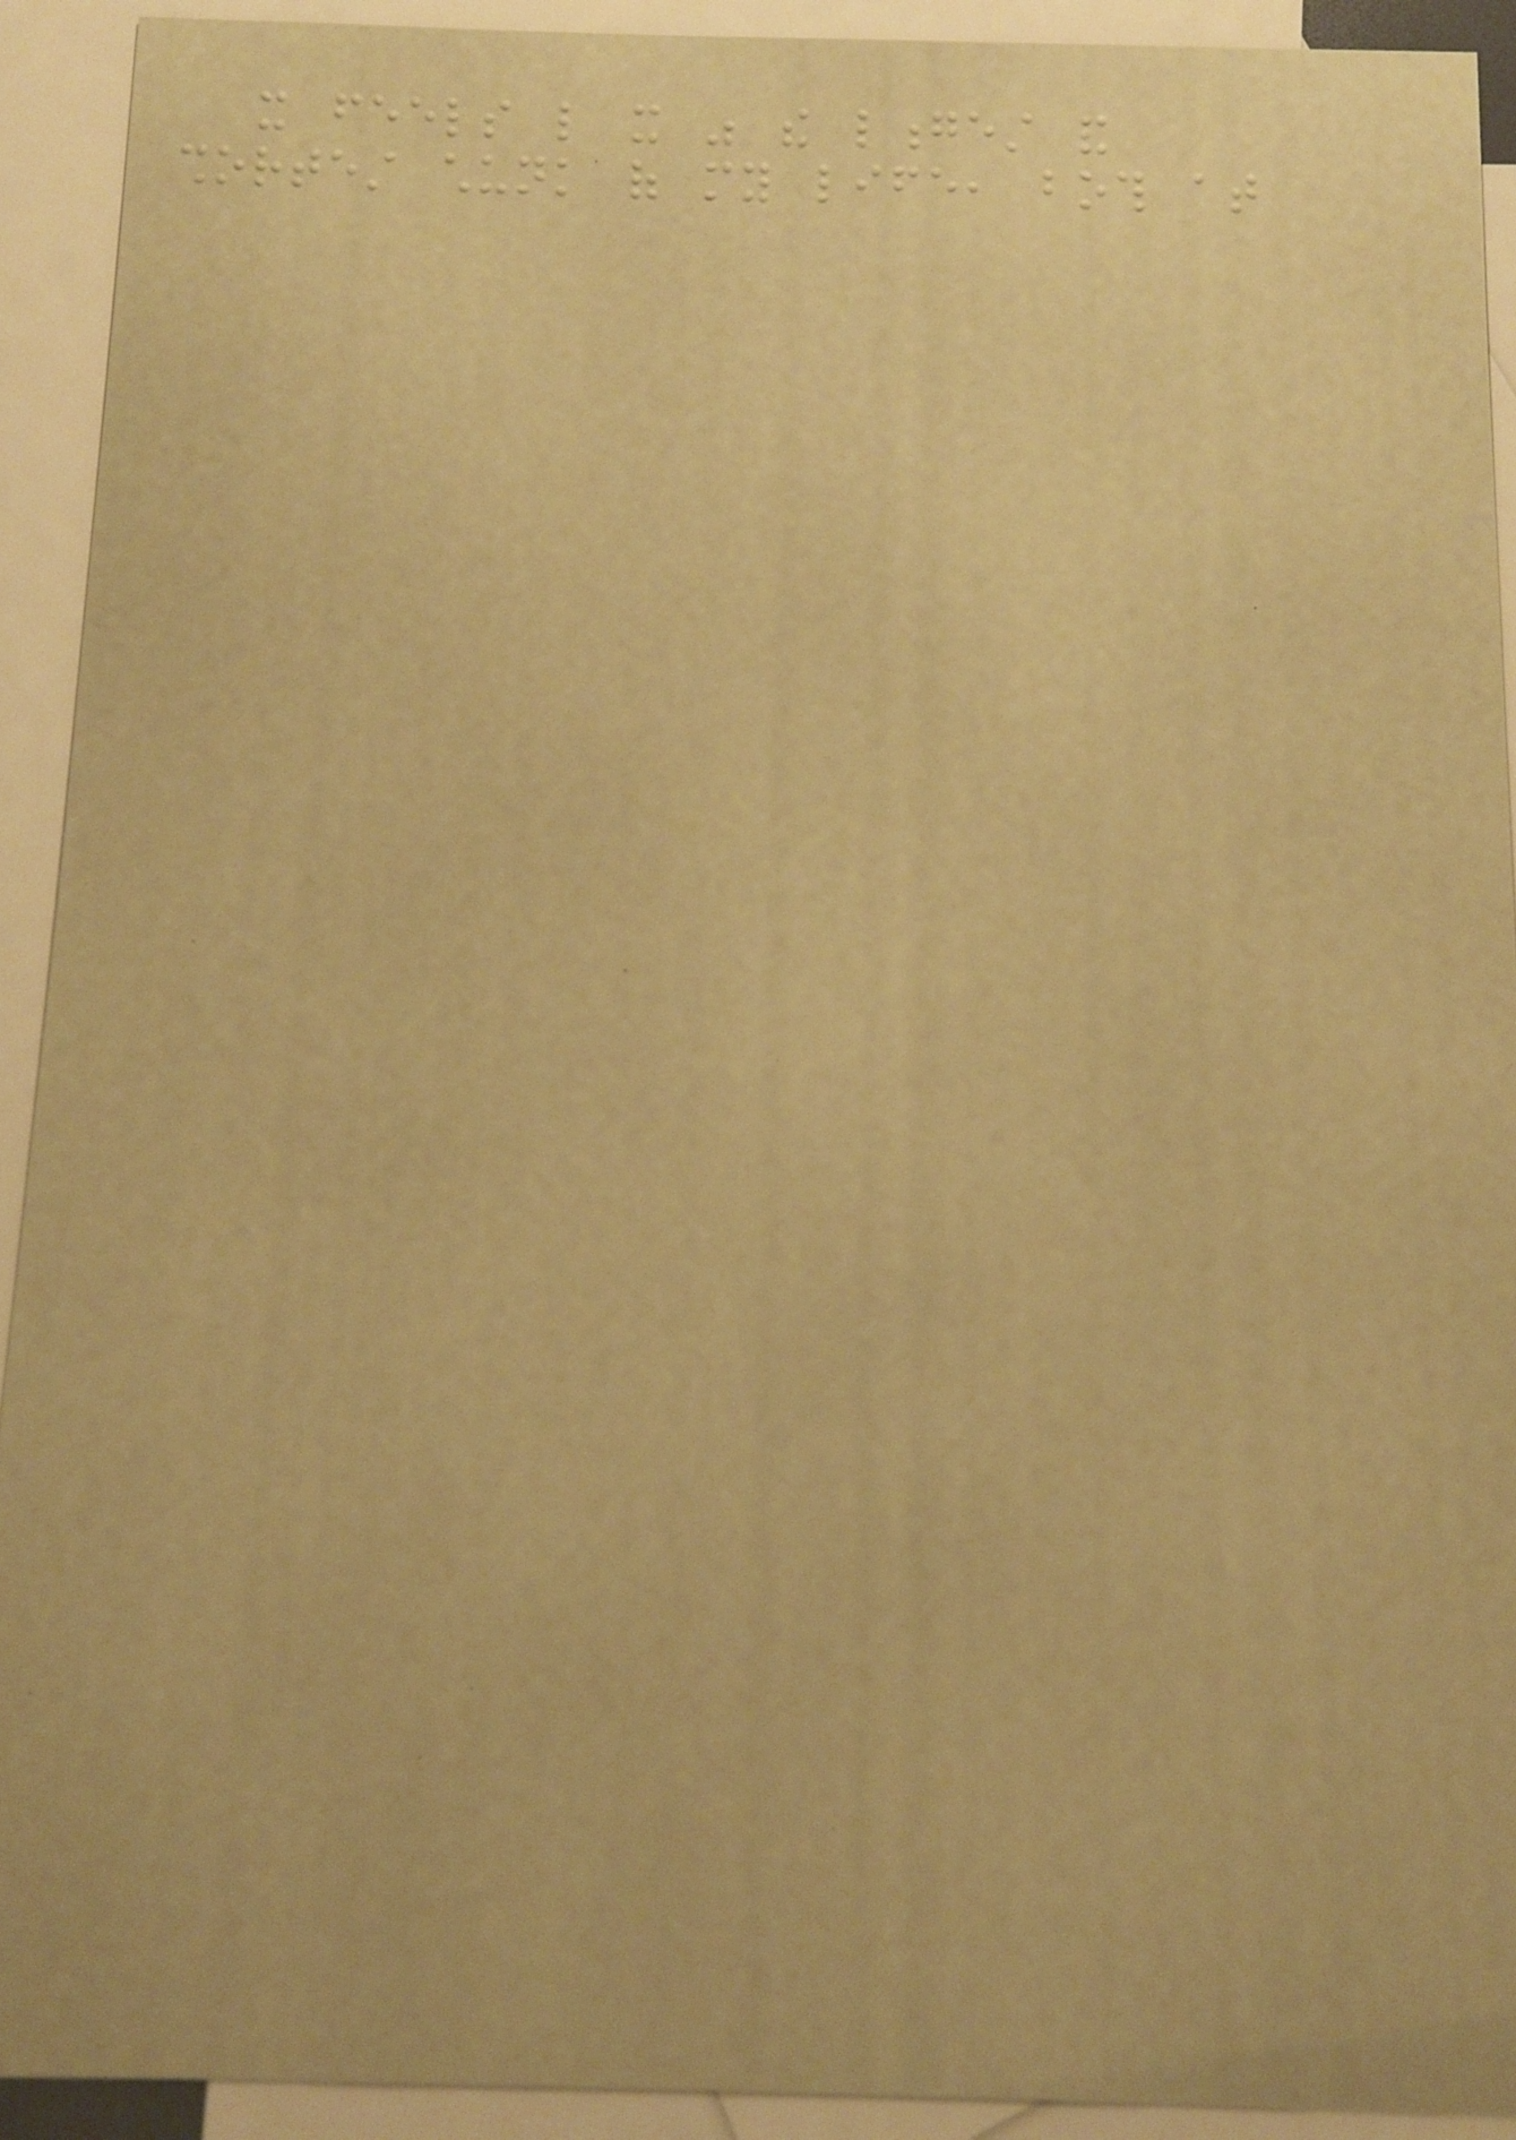it feels like it was the longest and
shortest chunk of my life, both at
